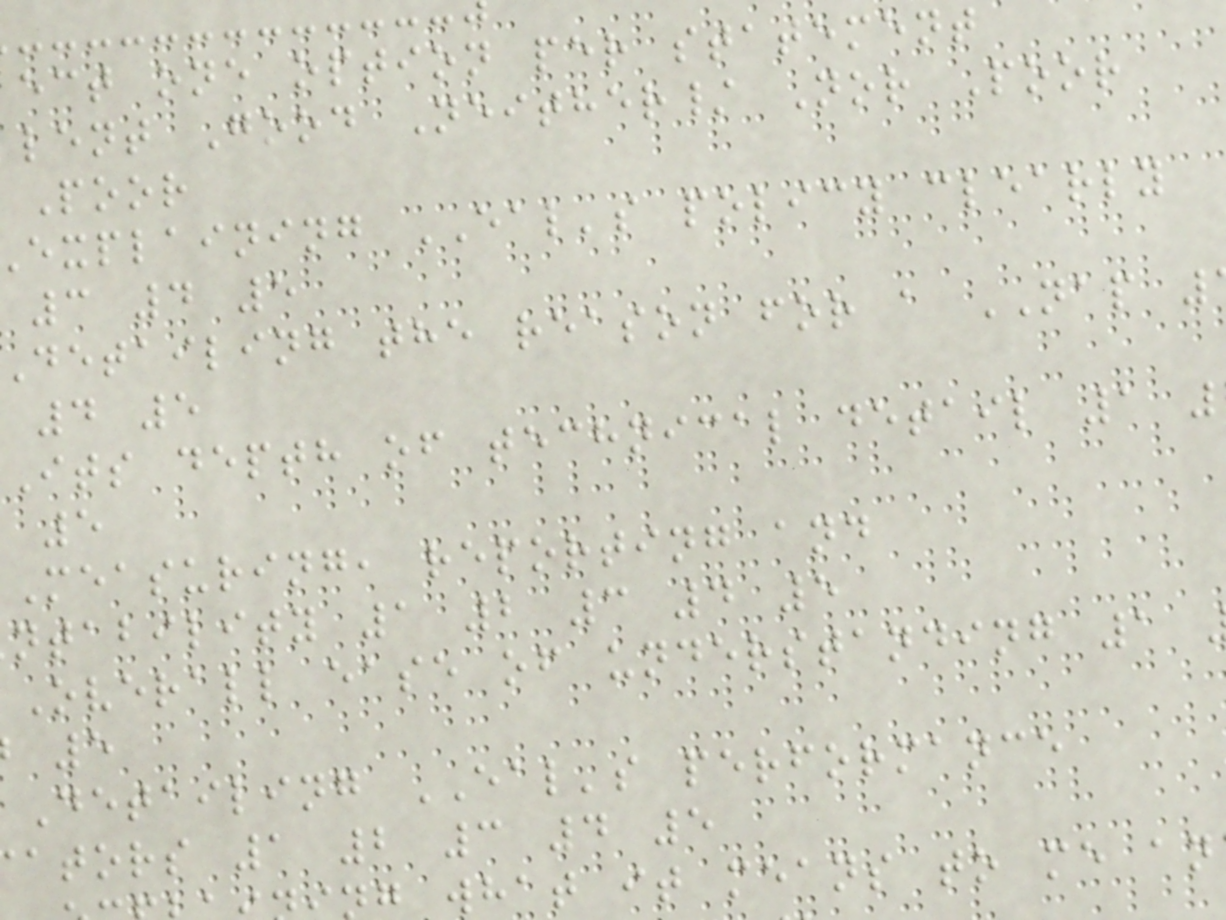ect one option per statement
lent Good Neither/ Nor Poor
Poor
explaining EAL's policy clearly
3 4 5
detailing the reason for a NAP
4 5
Its depth of technical detail 1
Measuring, reporting and
ntability 1 2 3 4 5
Overall ease of understanding 1
Detailing EAL's performance
ators 1 2 3 4 5
g what it means to me an
